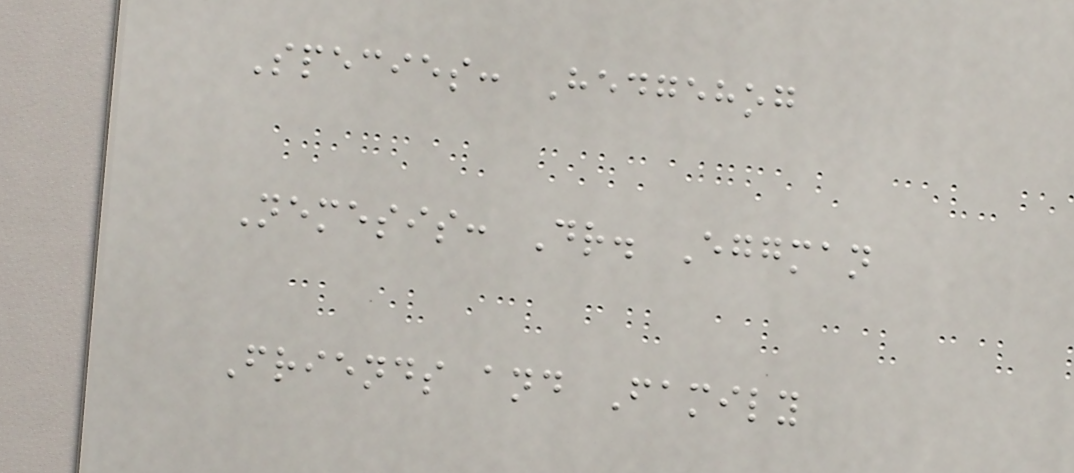Species: Hedgehog
Nemesis: Dr. Eggman
Friends and Family
